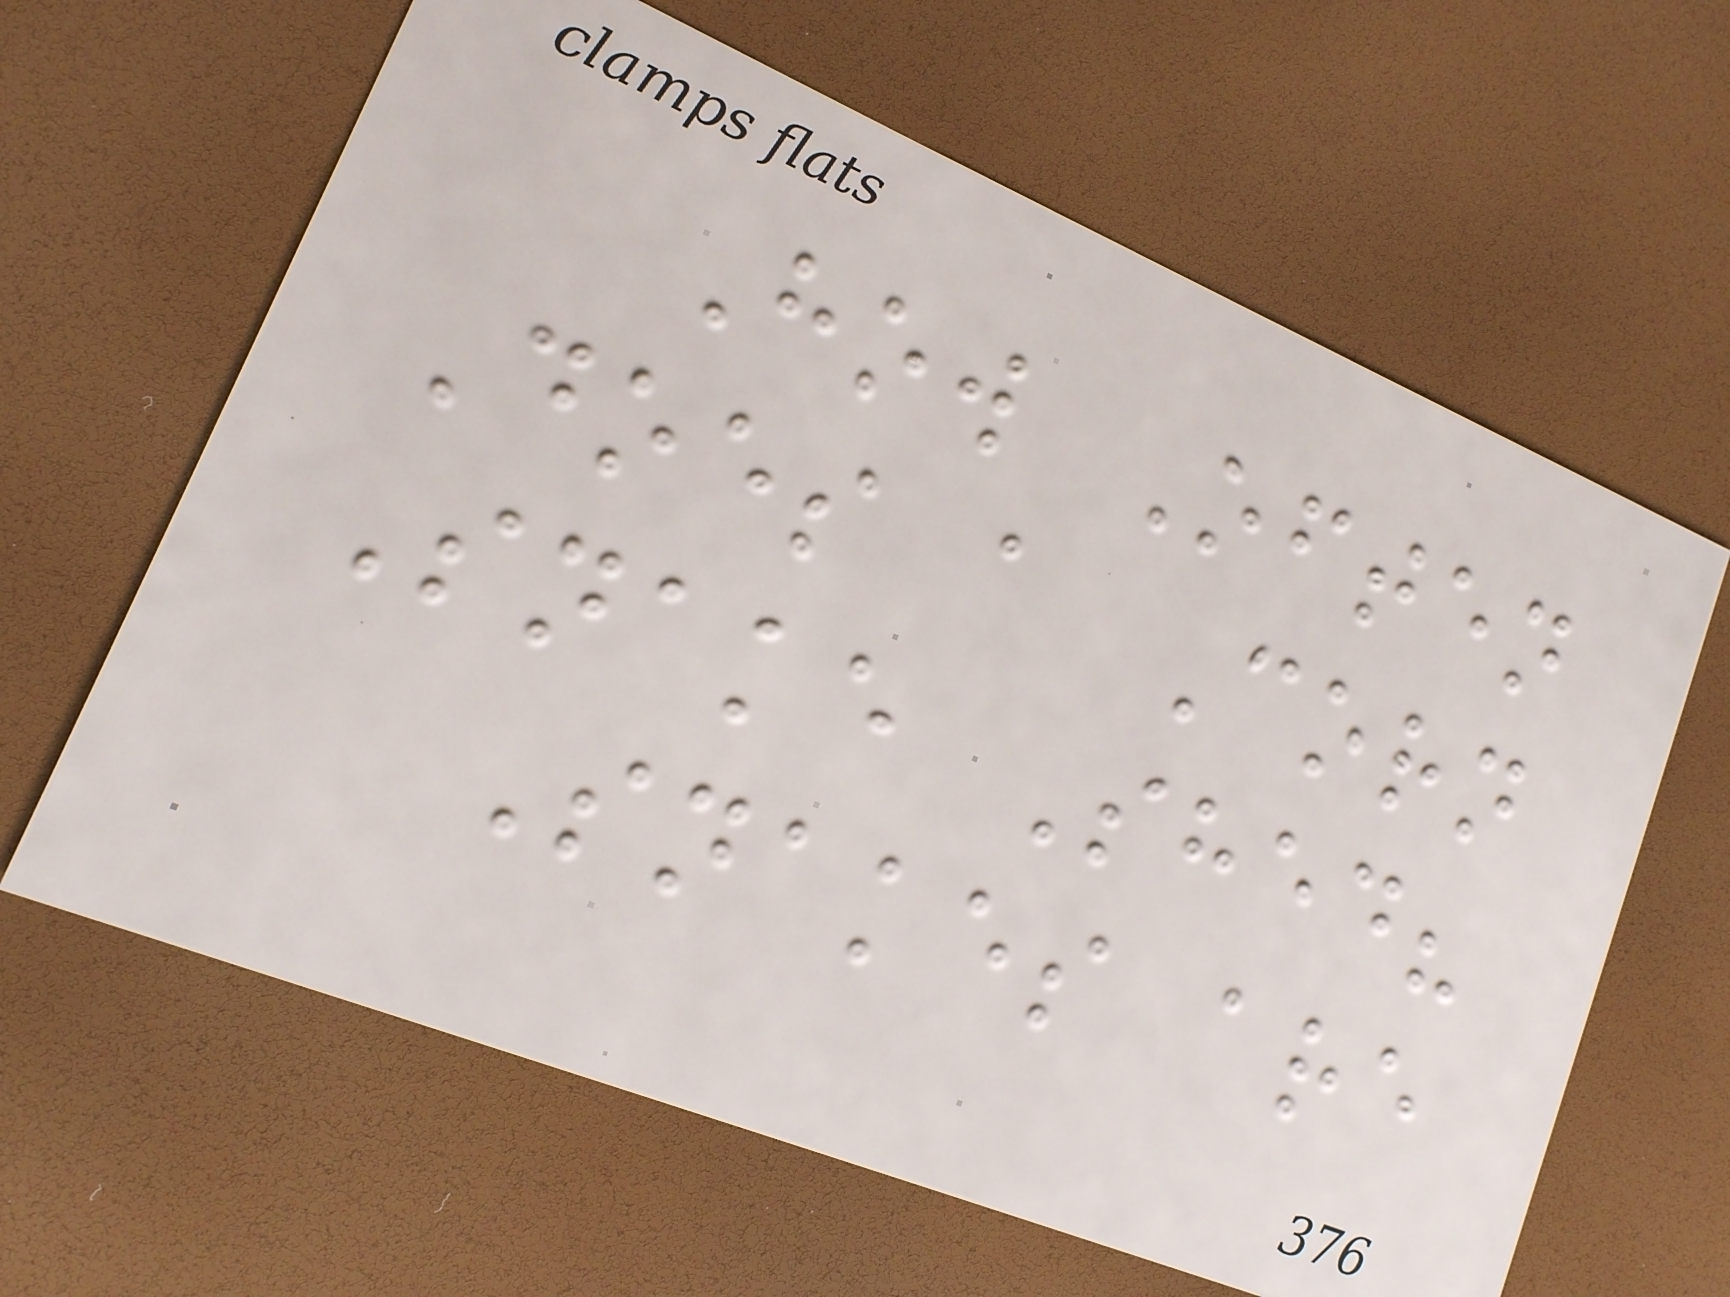How Often
Does a Corn
Snake Shed?
Snakes are
